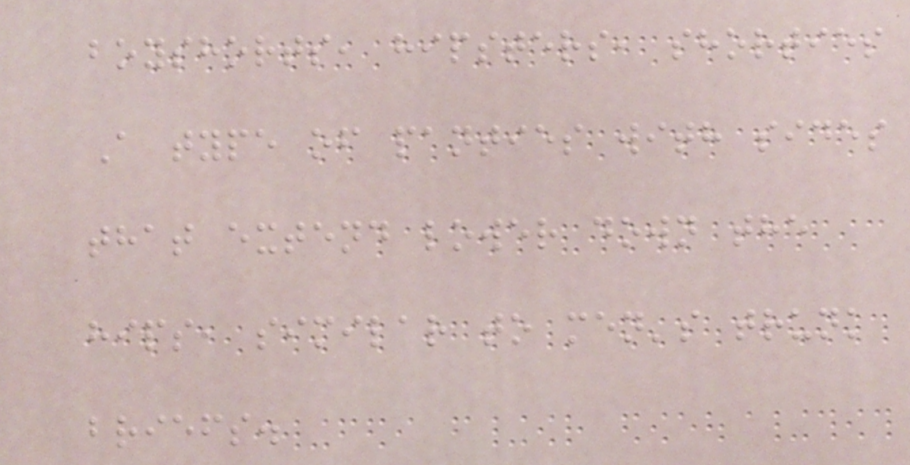boyshorts, hipsters, shorties
A type of panties with sides
that extend lower down the
hips, similar to men's trunk
briefs.
